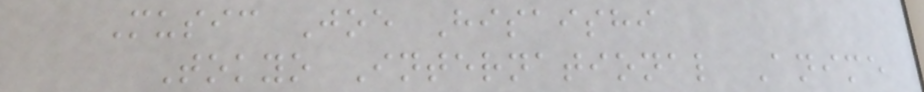Music Joe Hisaishi
Tokyo International Anime
